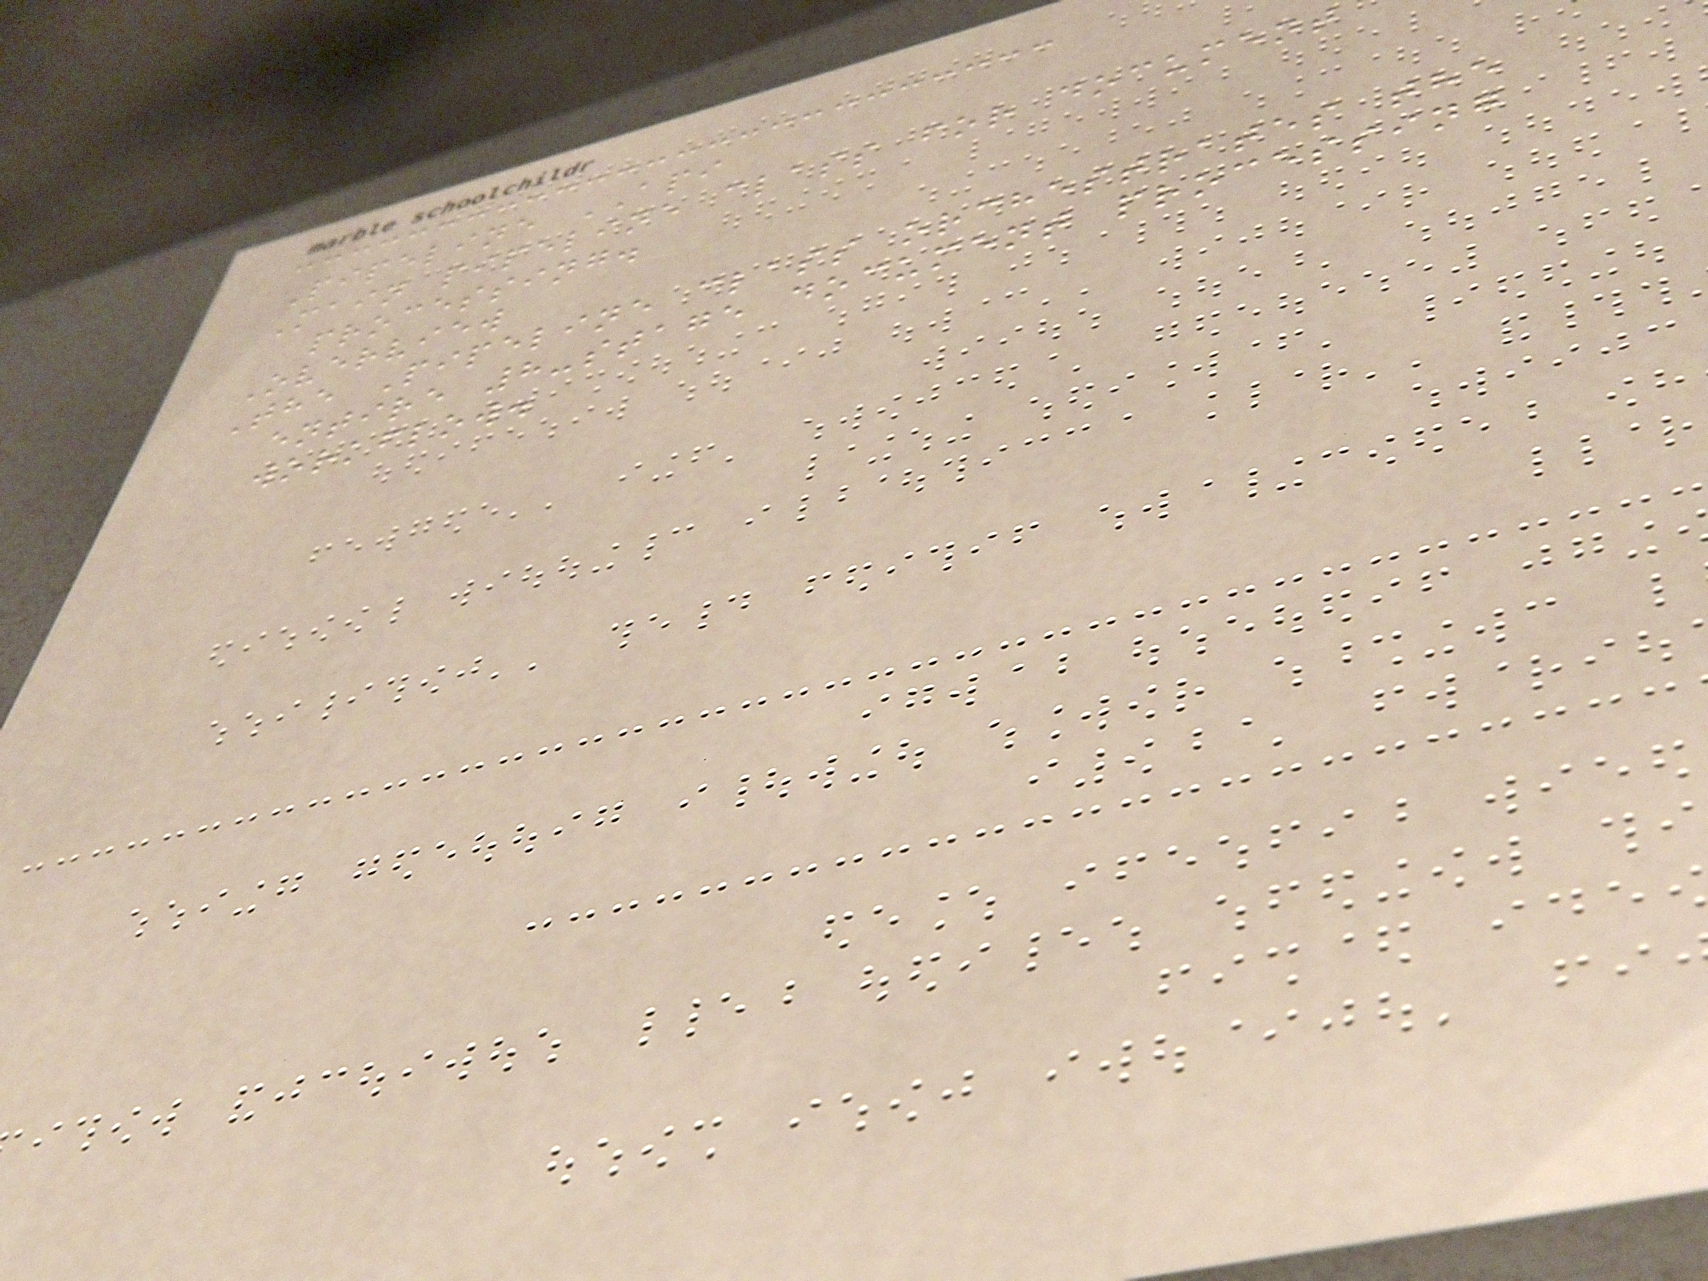Pipeline API
Main pipeline class for document
processing.
Overview
The Pipeline class orchestrates the
entire 8-stage document processing
workflow.
